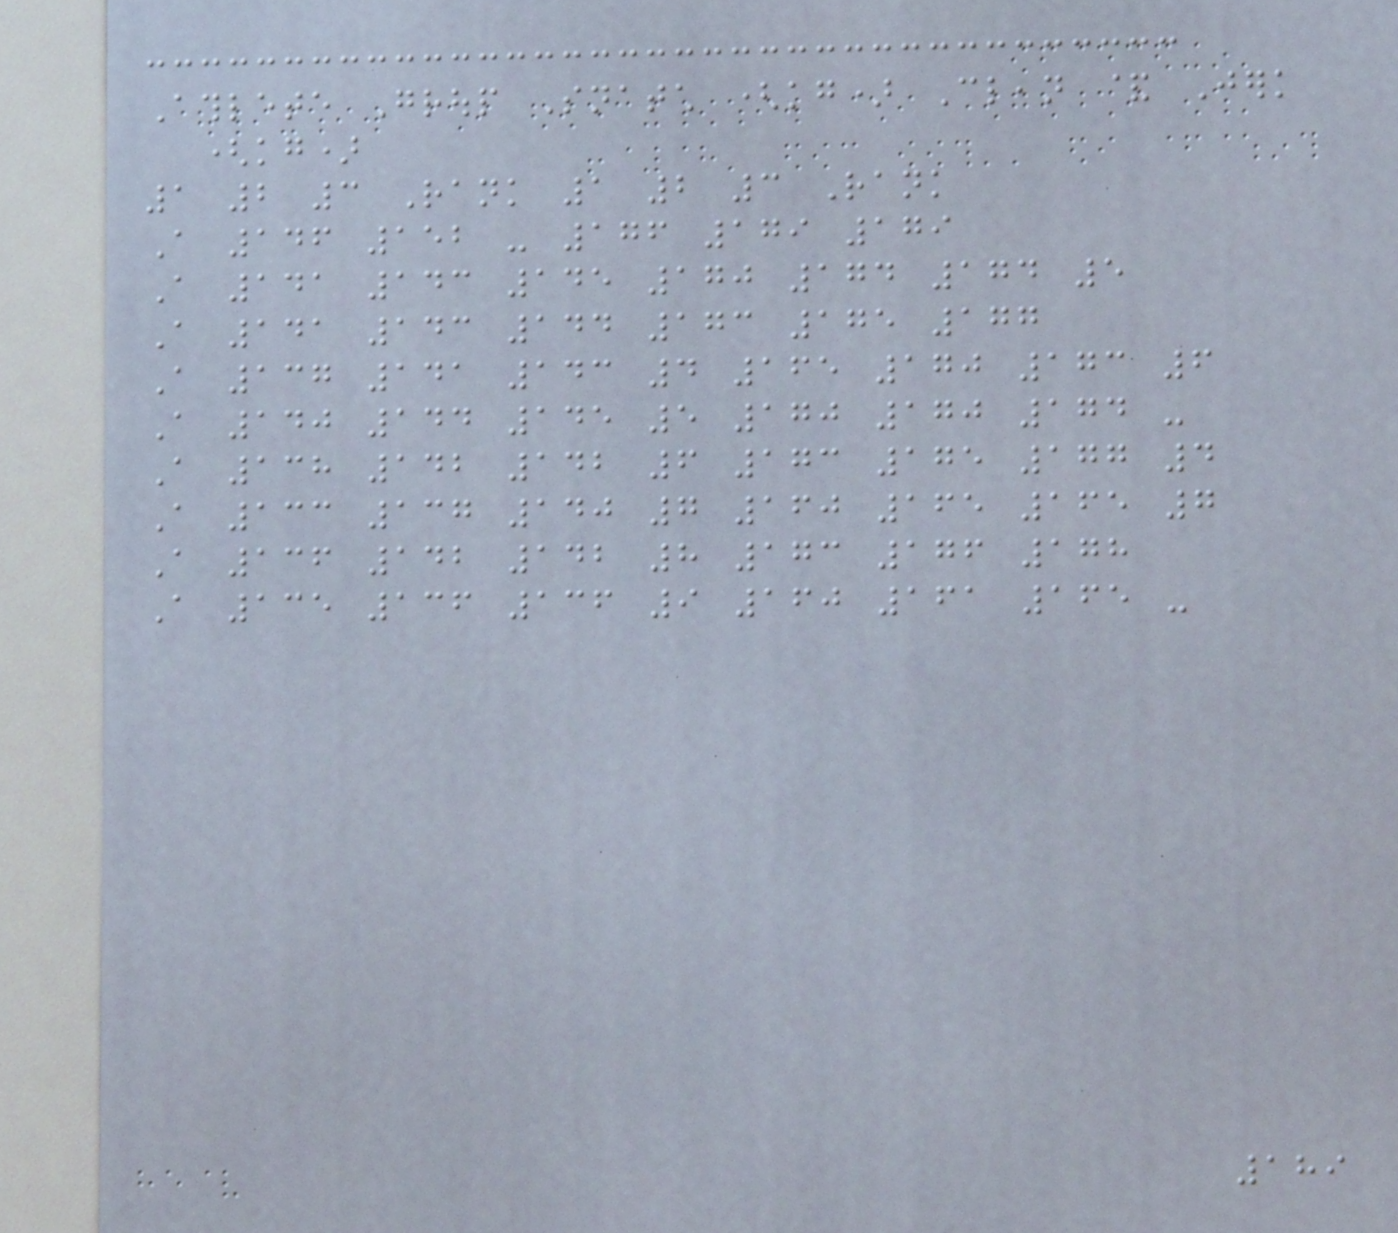Athlete Group Snatch (kg) Clean & Jerk
(kg)
1 2 3 Rank 1 2 3 Rank
A 146 152 - 176 179 179
A 141 143 145 170 174 174 5
A 141 143 144 173 175 177
A 137 141 143 4 165 170 173 6
A 140 144 145 5 170 170 174 -
A 138 142 142 6 173 175 177 4
A 133 137 140 7 160 165 165 7
A 136 142 142 8 173 176 178
A 135 136 136 9 160 161 165 -
189
